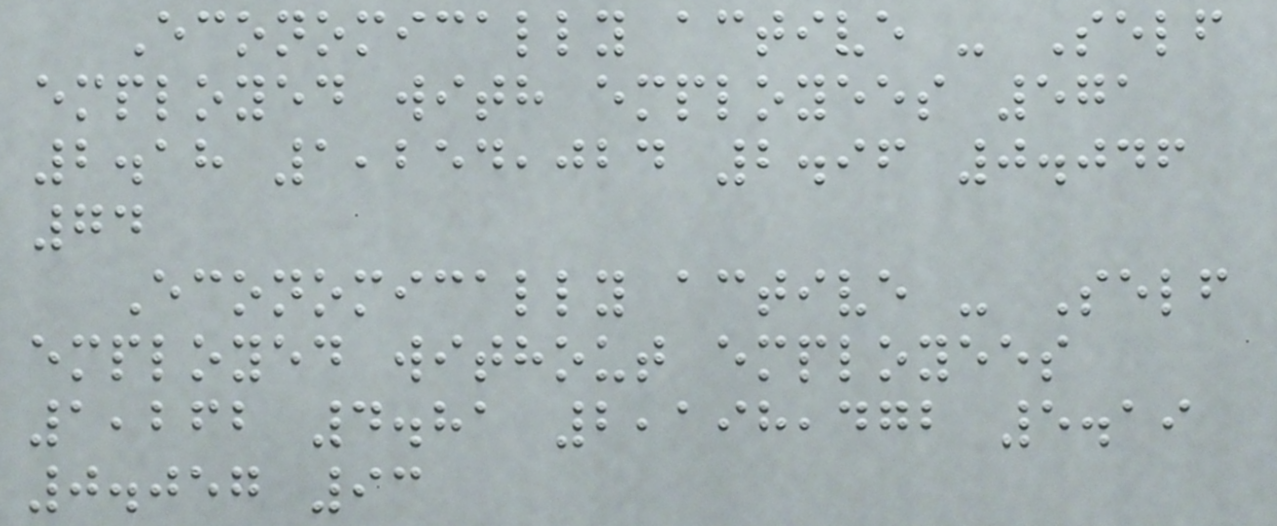Economically active - Self
employed with employees 571
2.18 1,254,024 2.96 0.046
74
Economically active - Self
employed without employees
1,262 4.81 2,198,472 5.19
0.057 93
